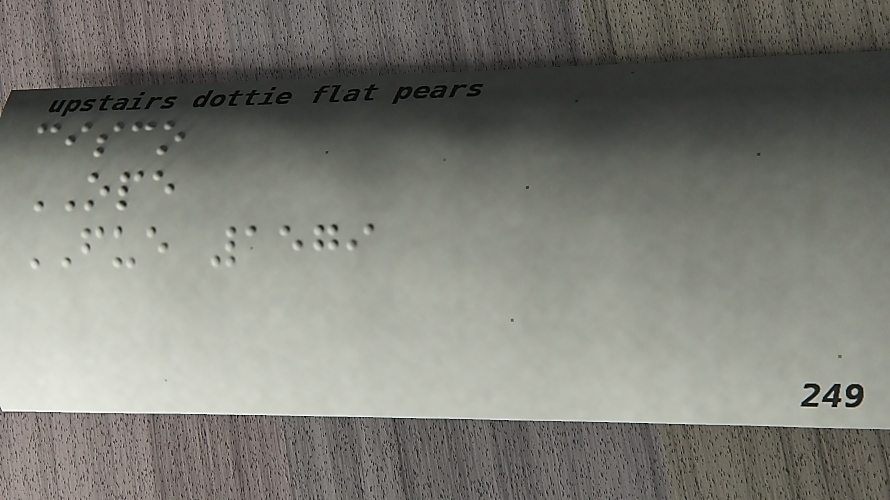cisco
OPE
FUE 1579
